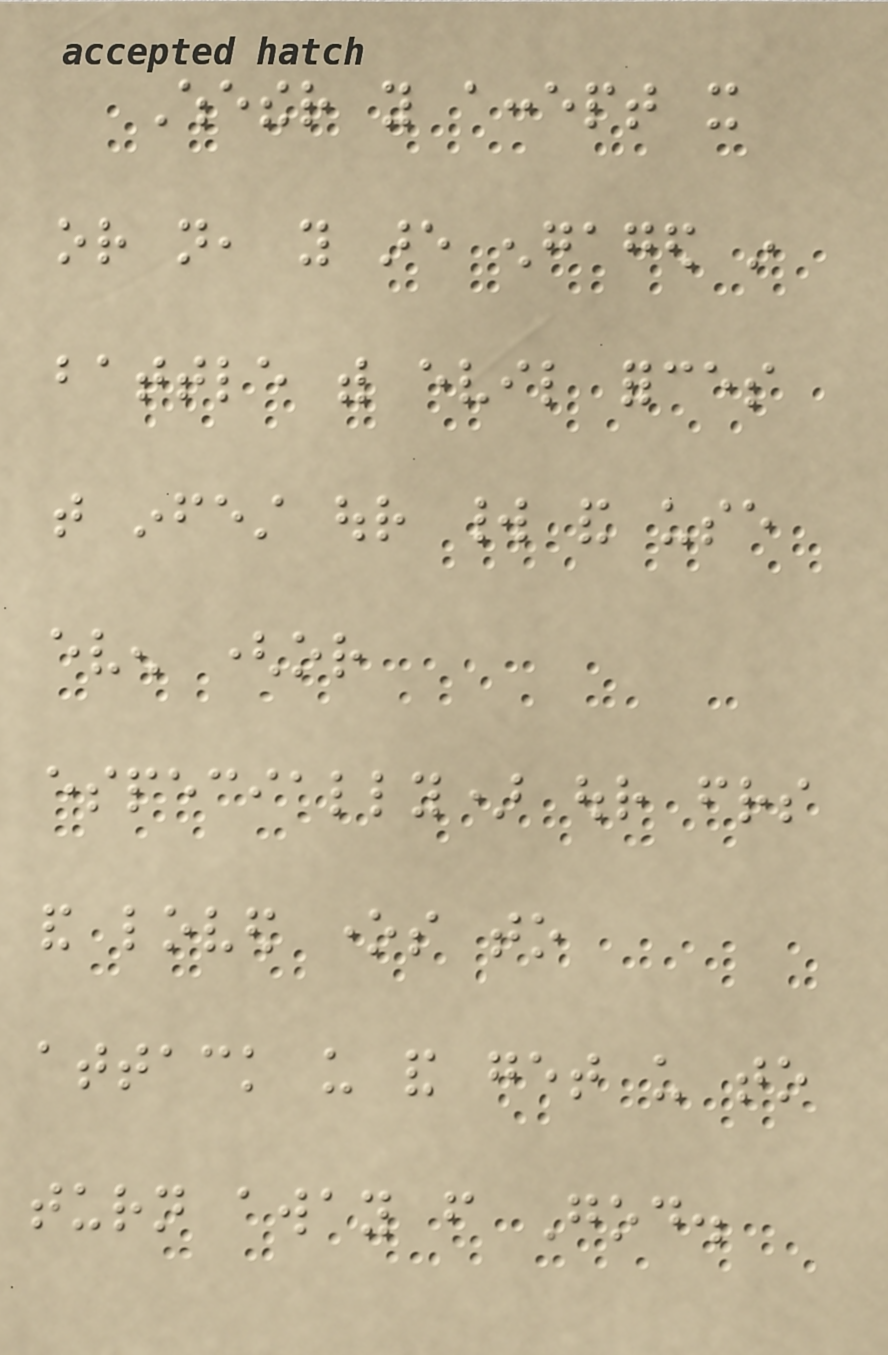Whether you accept it
or not, you are engaged in
battle with evil forces
that infest our world and use
even (or
especially) our friends
and loved ones to
attack us and get us to
turn away from God.
